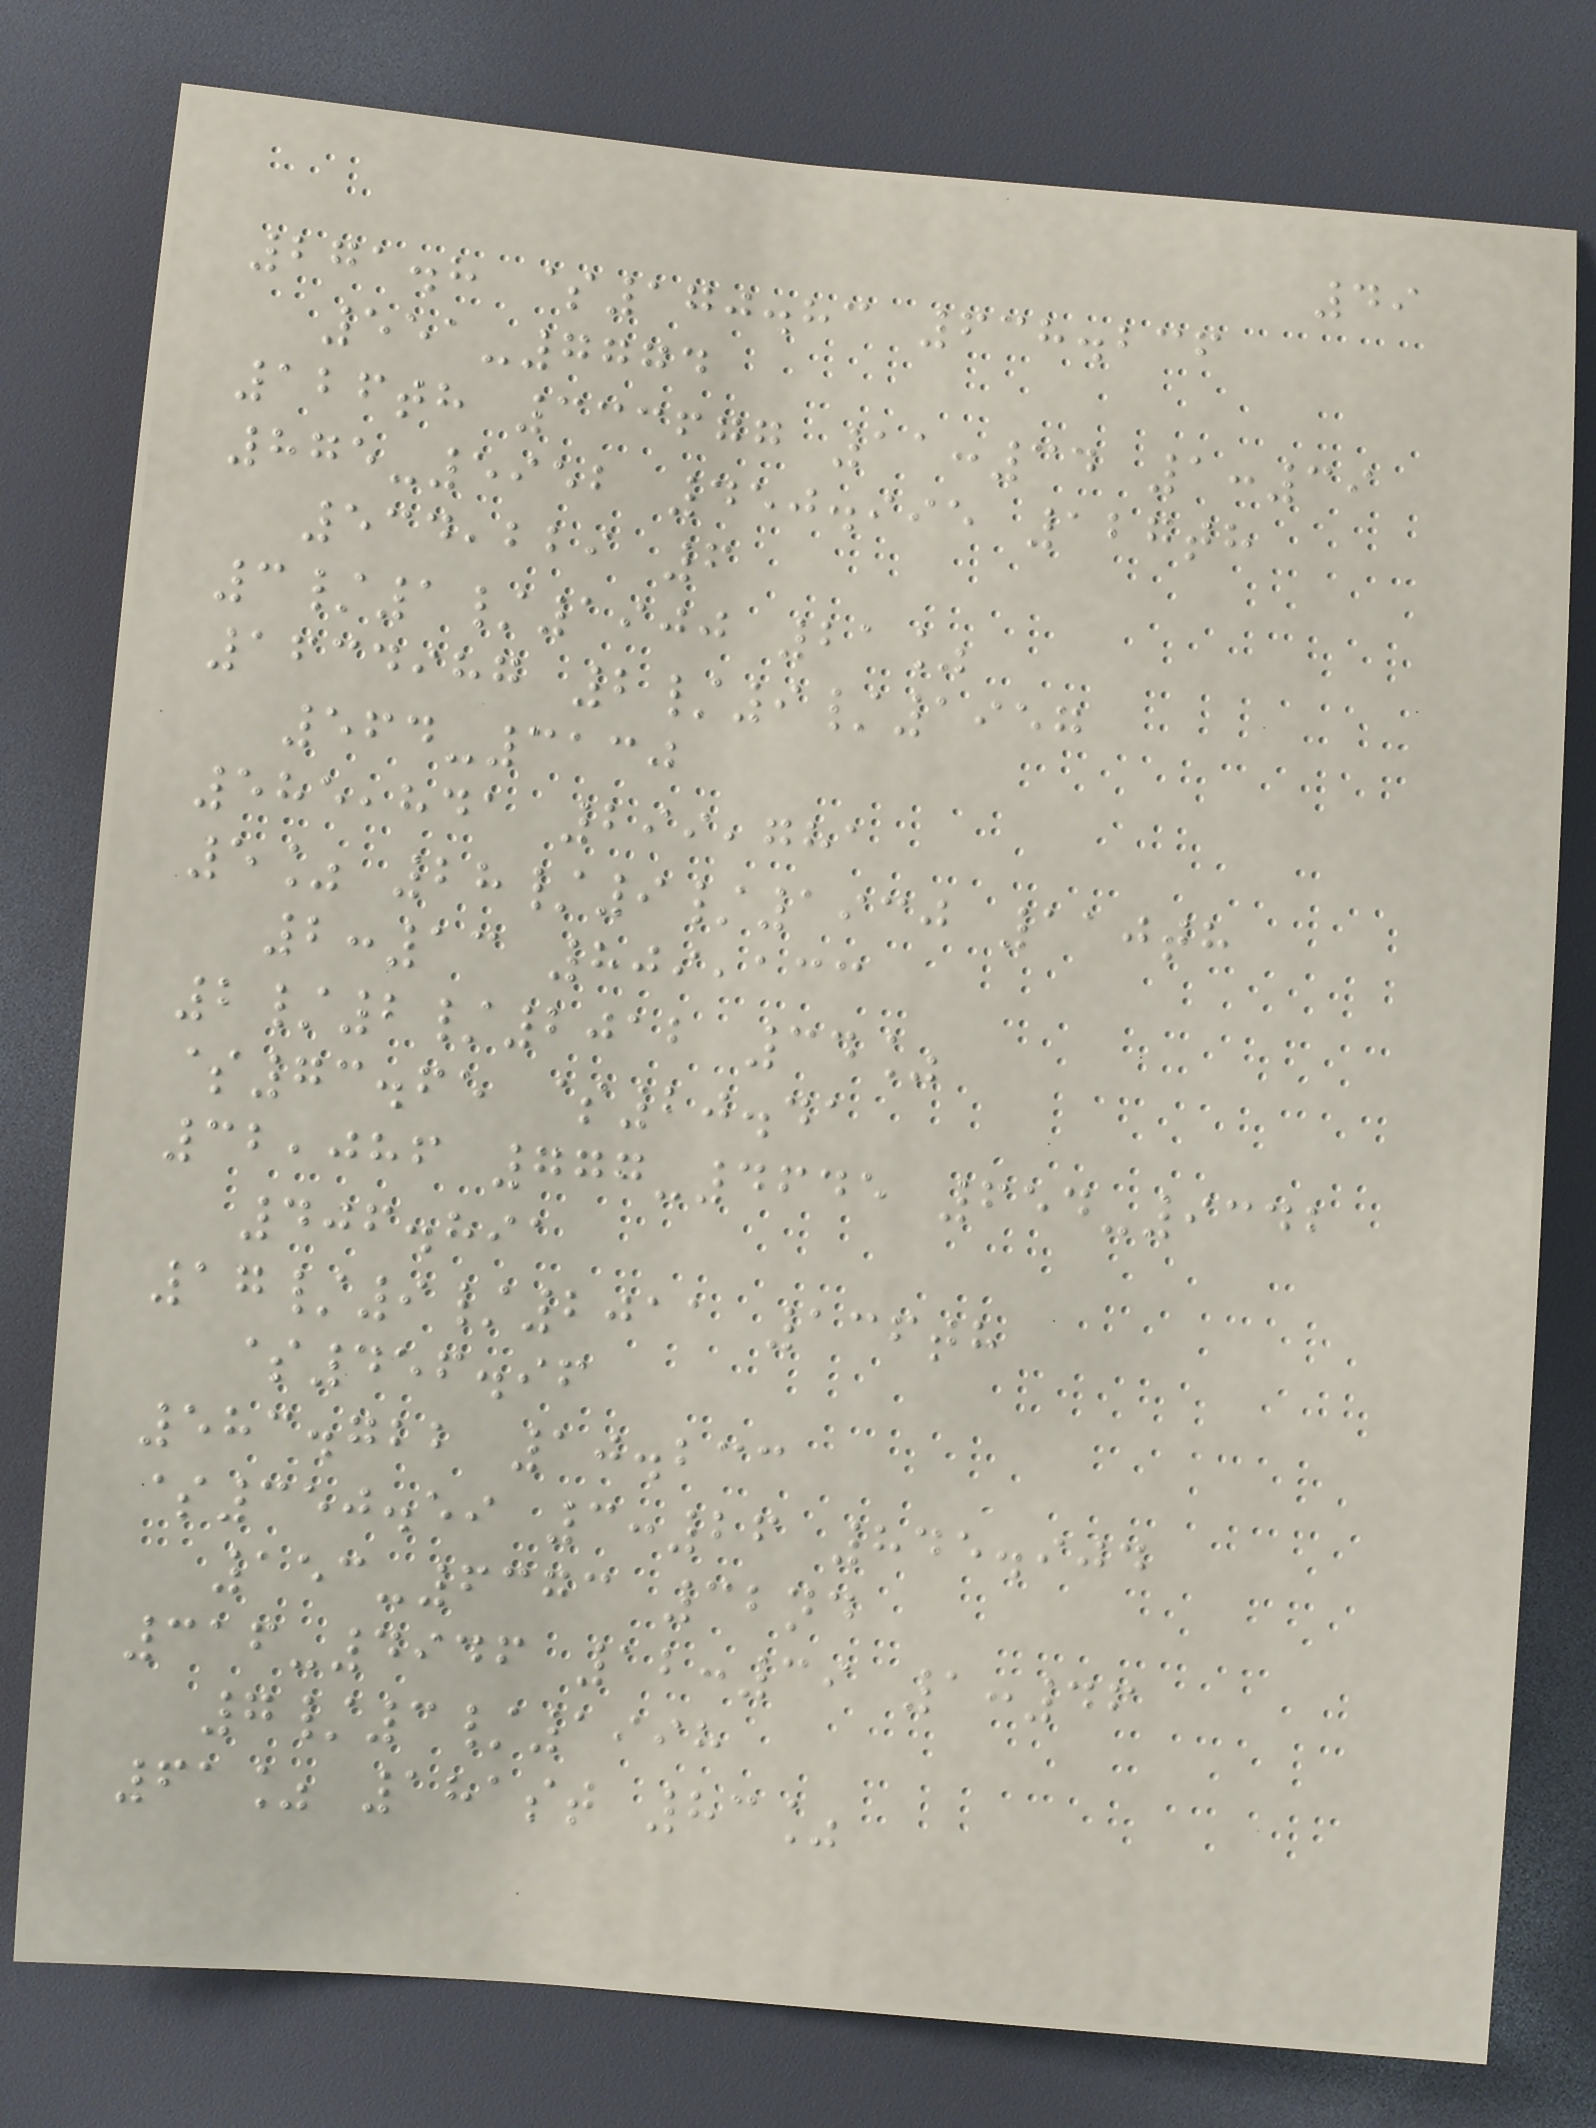49
271.8 $170.83 638.236
551-7774
126th 333677 11:34 1:39
875-5952 450.995 127th
534,229 6
3/1/1900 21%
1634987 2/9/1957
564-3130
585,841 299,781
5% 28/9/1930 110th
2:13 809,133
2/2/2012 34%
$73.65 $20.41
32,086 777-4645 654-9342
406.891
17/9/2011 136th
$456.96
583.722 10.233
$350.59 3:26 845.904
153-6373 32nd
316-4946 12:39 1:46
7/3/1998
61% 181st 83%
